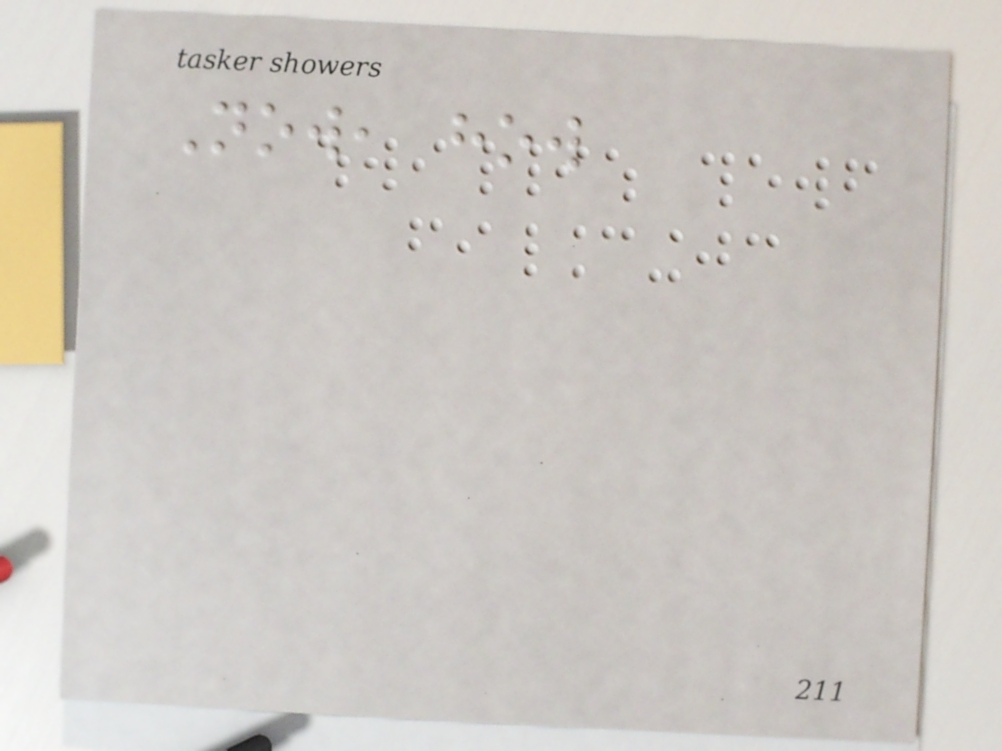Now, how
